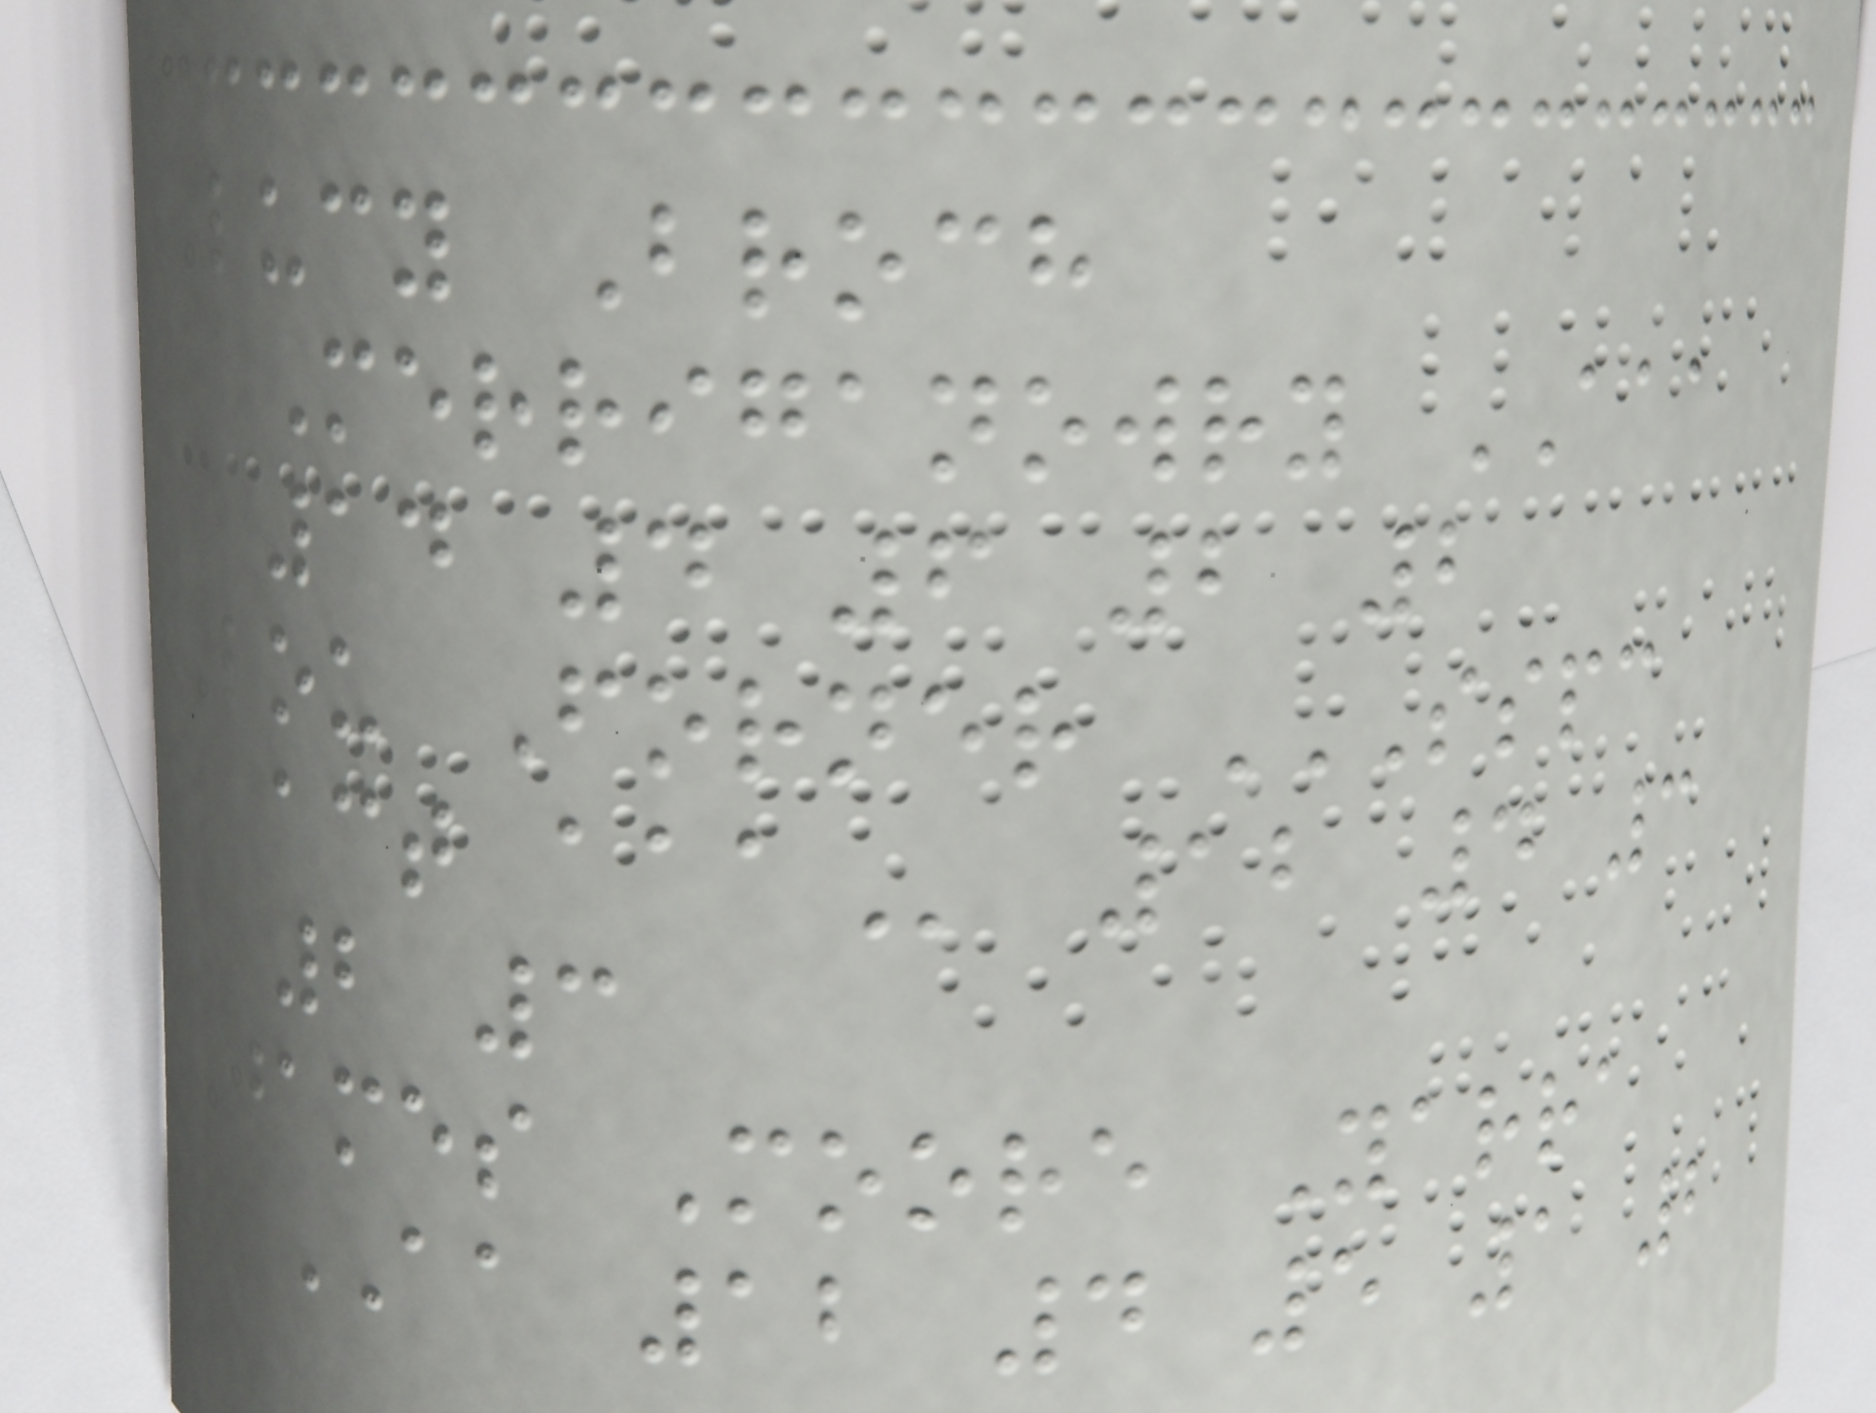Lucy Broch
Merriganowry AAA
14 4 6 2 2
Lou Forner SSPC
ACT AAA 12 4 3
2 3
James Moore Yarra
AA 12 4 5 1 2
